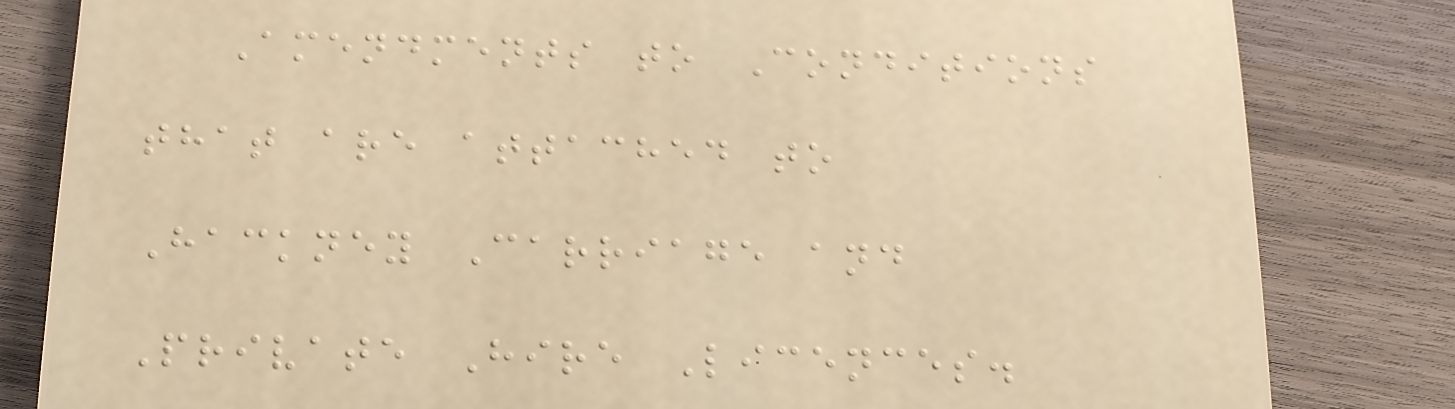Amendments to Conditions
that are attached to
Hackney Carriage and
Private Hire Licences.
